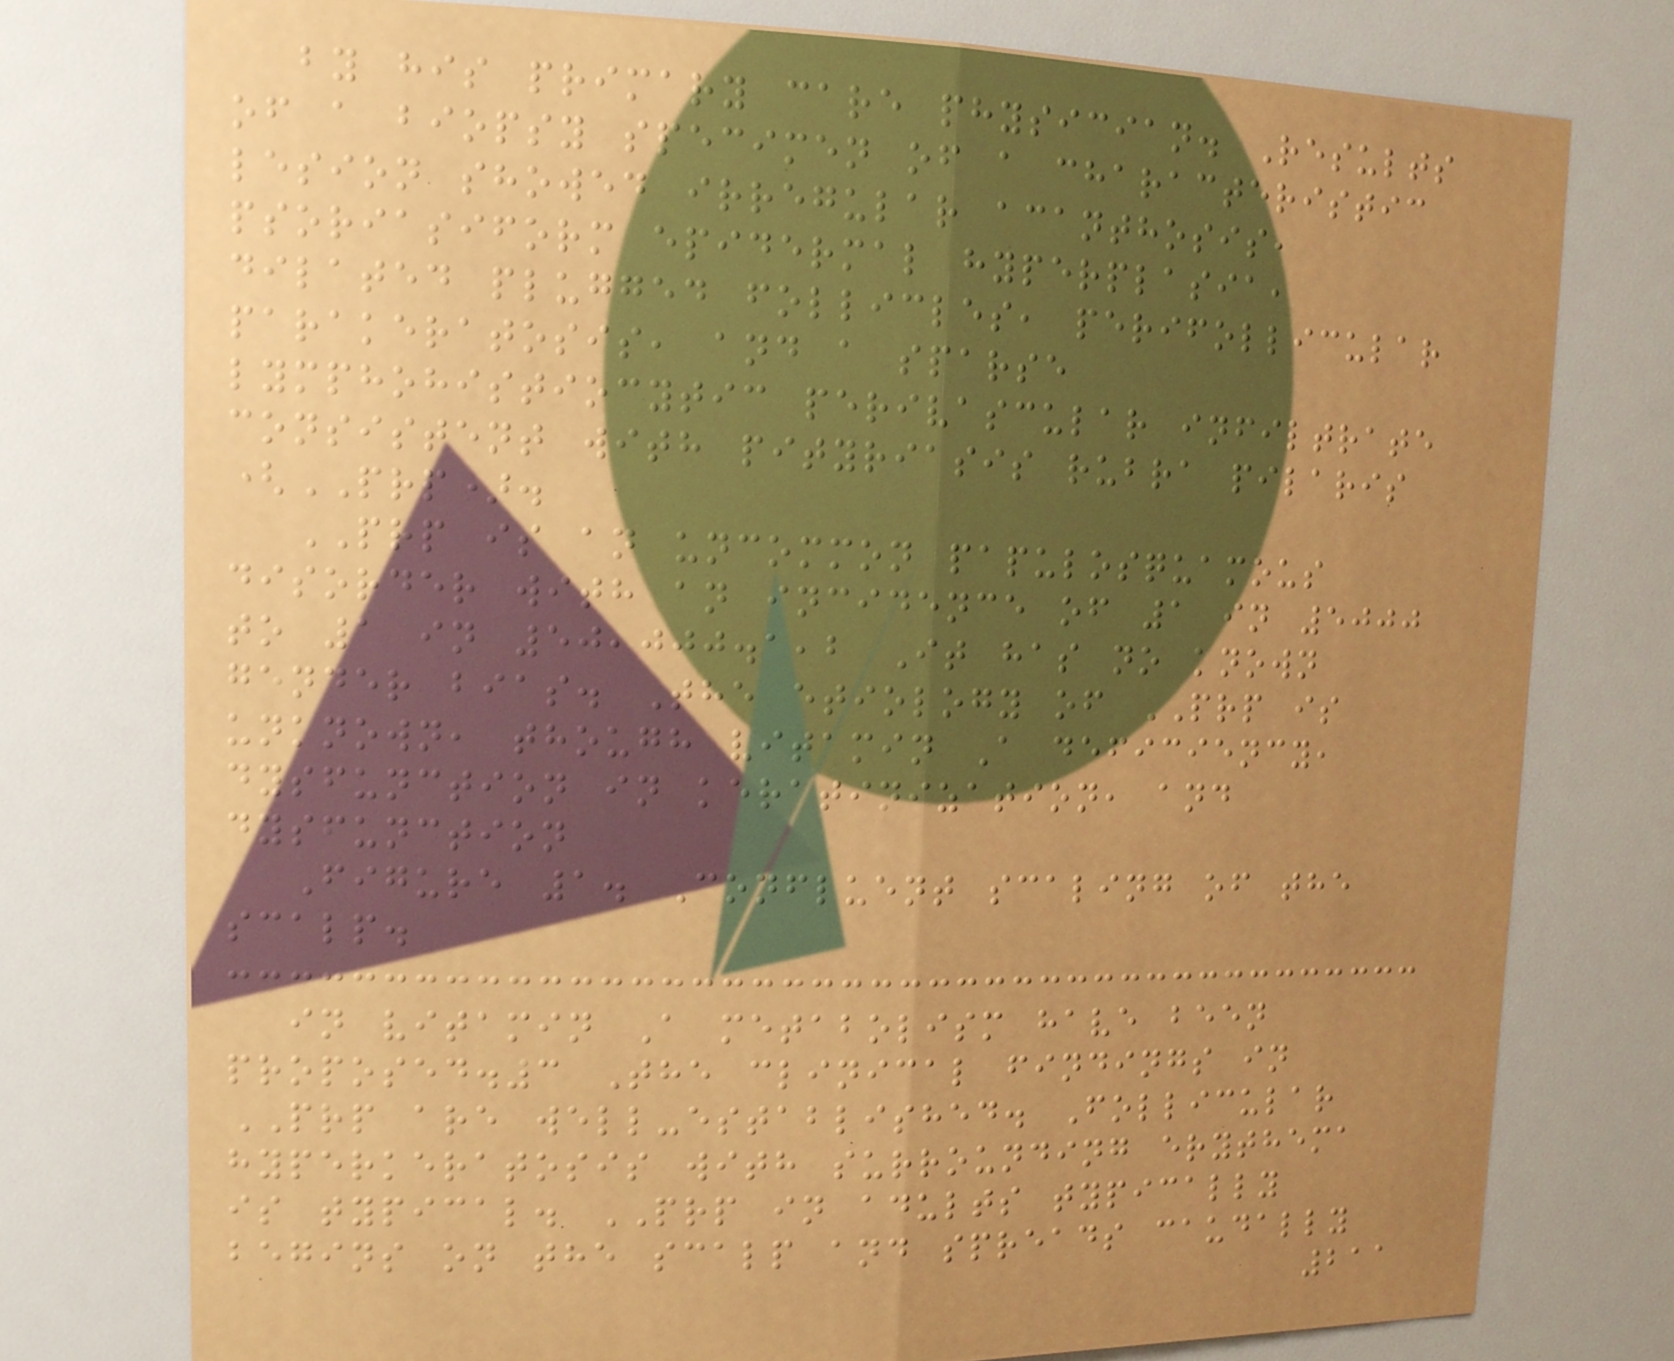by his primary care physician. Results
of a biopsy specimen of a characteristic
lesion showed irregular acanthosis,
psoriasiform epidermal hyperplasia,
dilated plugged follicles, perifollicular
parakeratosis, and a sparse
lymphohistiocytic perivascular infiltrate
consistent with pityriasis rubra pilaris
(PRP).
PRP is an uncommon papulosquamous
disorder with an incidence of 1 in 5000
to 1 in 50,000.1,2 It has no known
gender bias. The etiology of PRP is
unknown, though vitamin A deficiency,
dysfunction in keratinization, and
dysfunction
Figure 1. Confluent scaling of the
scalp.
in vitamin A metabolism have been
proposed.3 The clinical findings in
PRP are well-established. Follicular
hyperkeratosis with surrounding erythema
is typical. PRP in adults typically
begins on the scalp and spreads caudally
211
